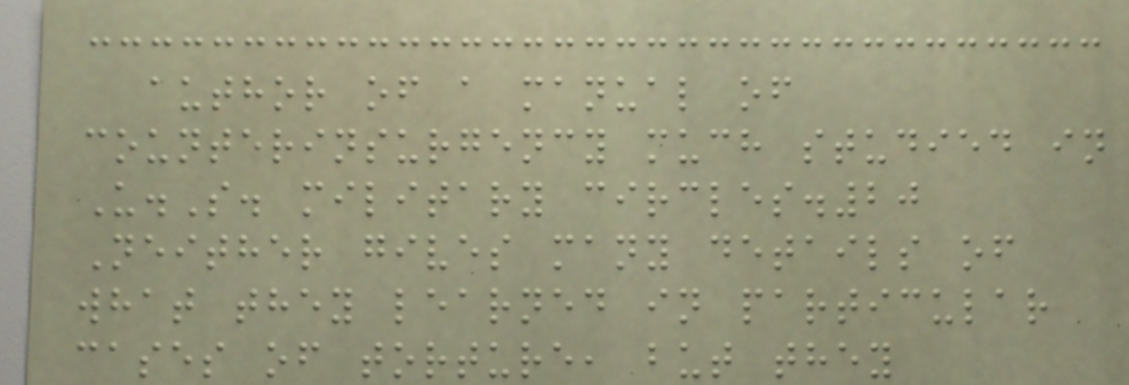author of a manual of
counterinsurgency much studied in
U.S. military circles.20
Neither gives many details of
what they learned in particular
cases of torture, but they
